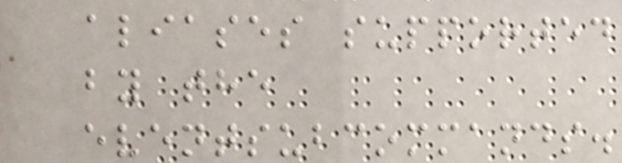aliases supported
by the
eventsubcommands.
